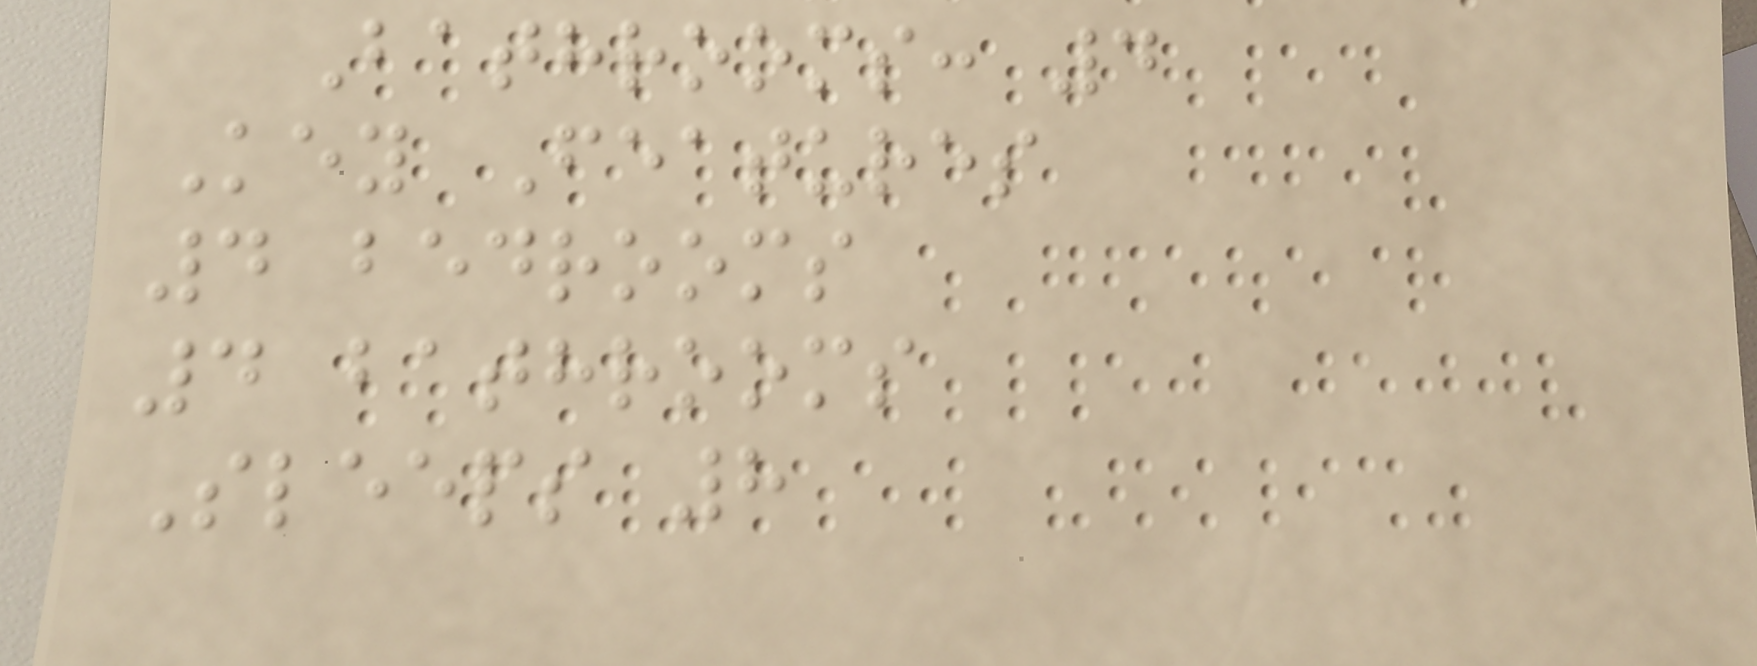Bathrooms: 4
Key Features
4 bedrooms
4 bathrooms
Sleeps 8
